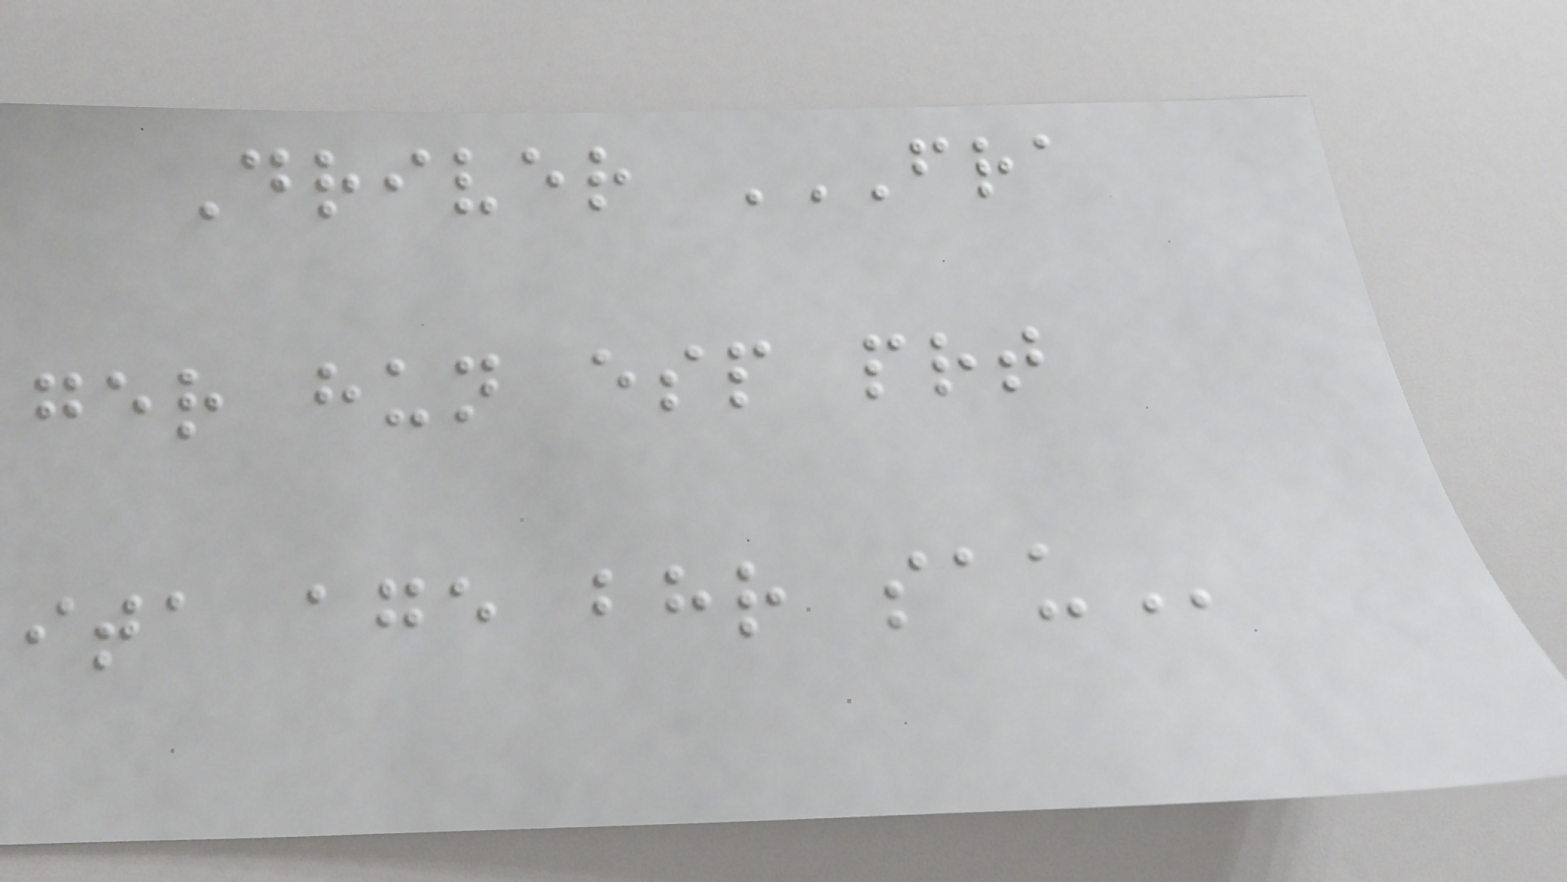Driver FRA
GER HUN ESP PRT
ITA AGE BHR SAU
